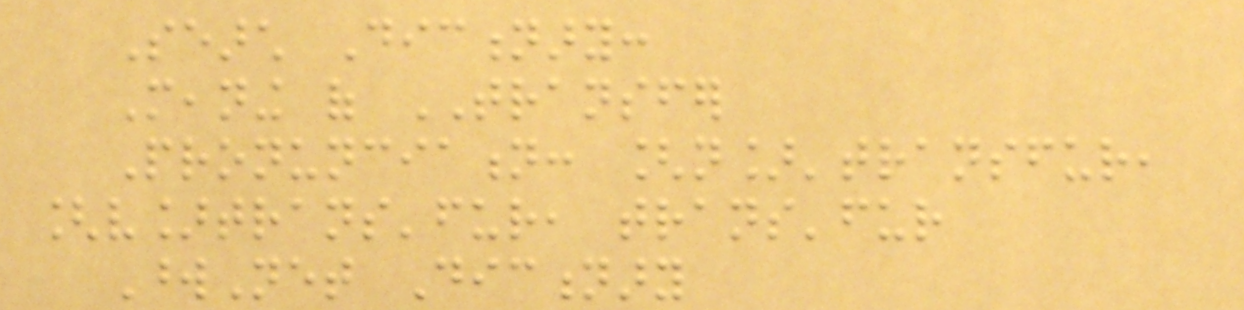Search Dictionary:
Meaning of TRANSFER
Pronunciation: [n]'transfur,
[v]trans'fur, trans'fur
WordNet Dictionary
